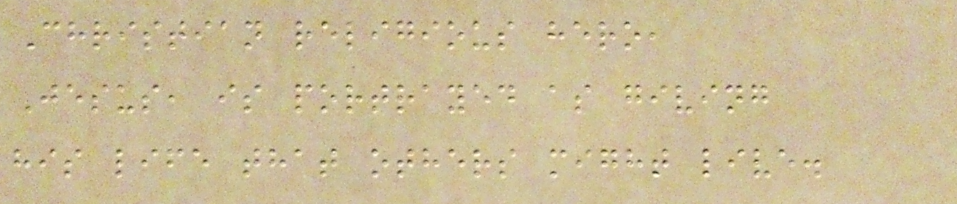Christian religious hero,
Jesus, is portrayed as giving
his life that others might live.
